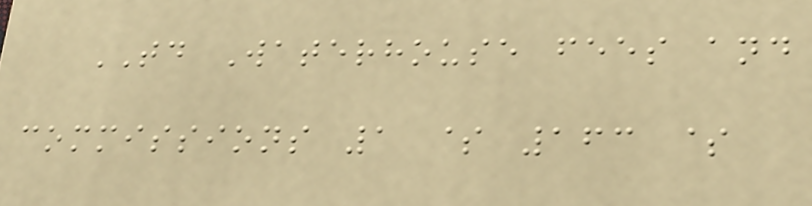TD Waterhouse fees and
commissions 1 $ 163 $
